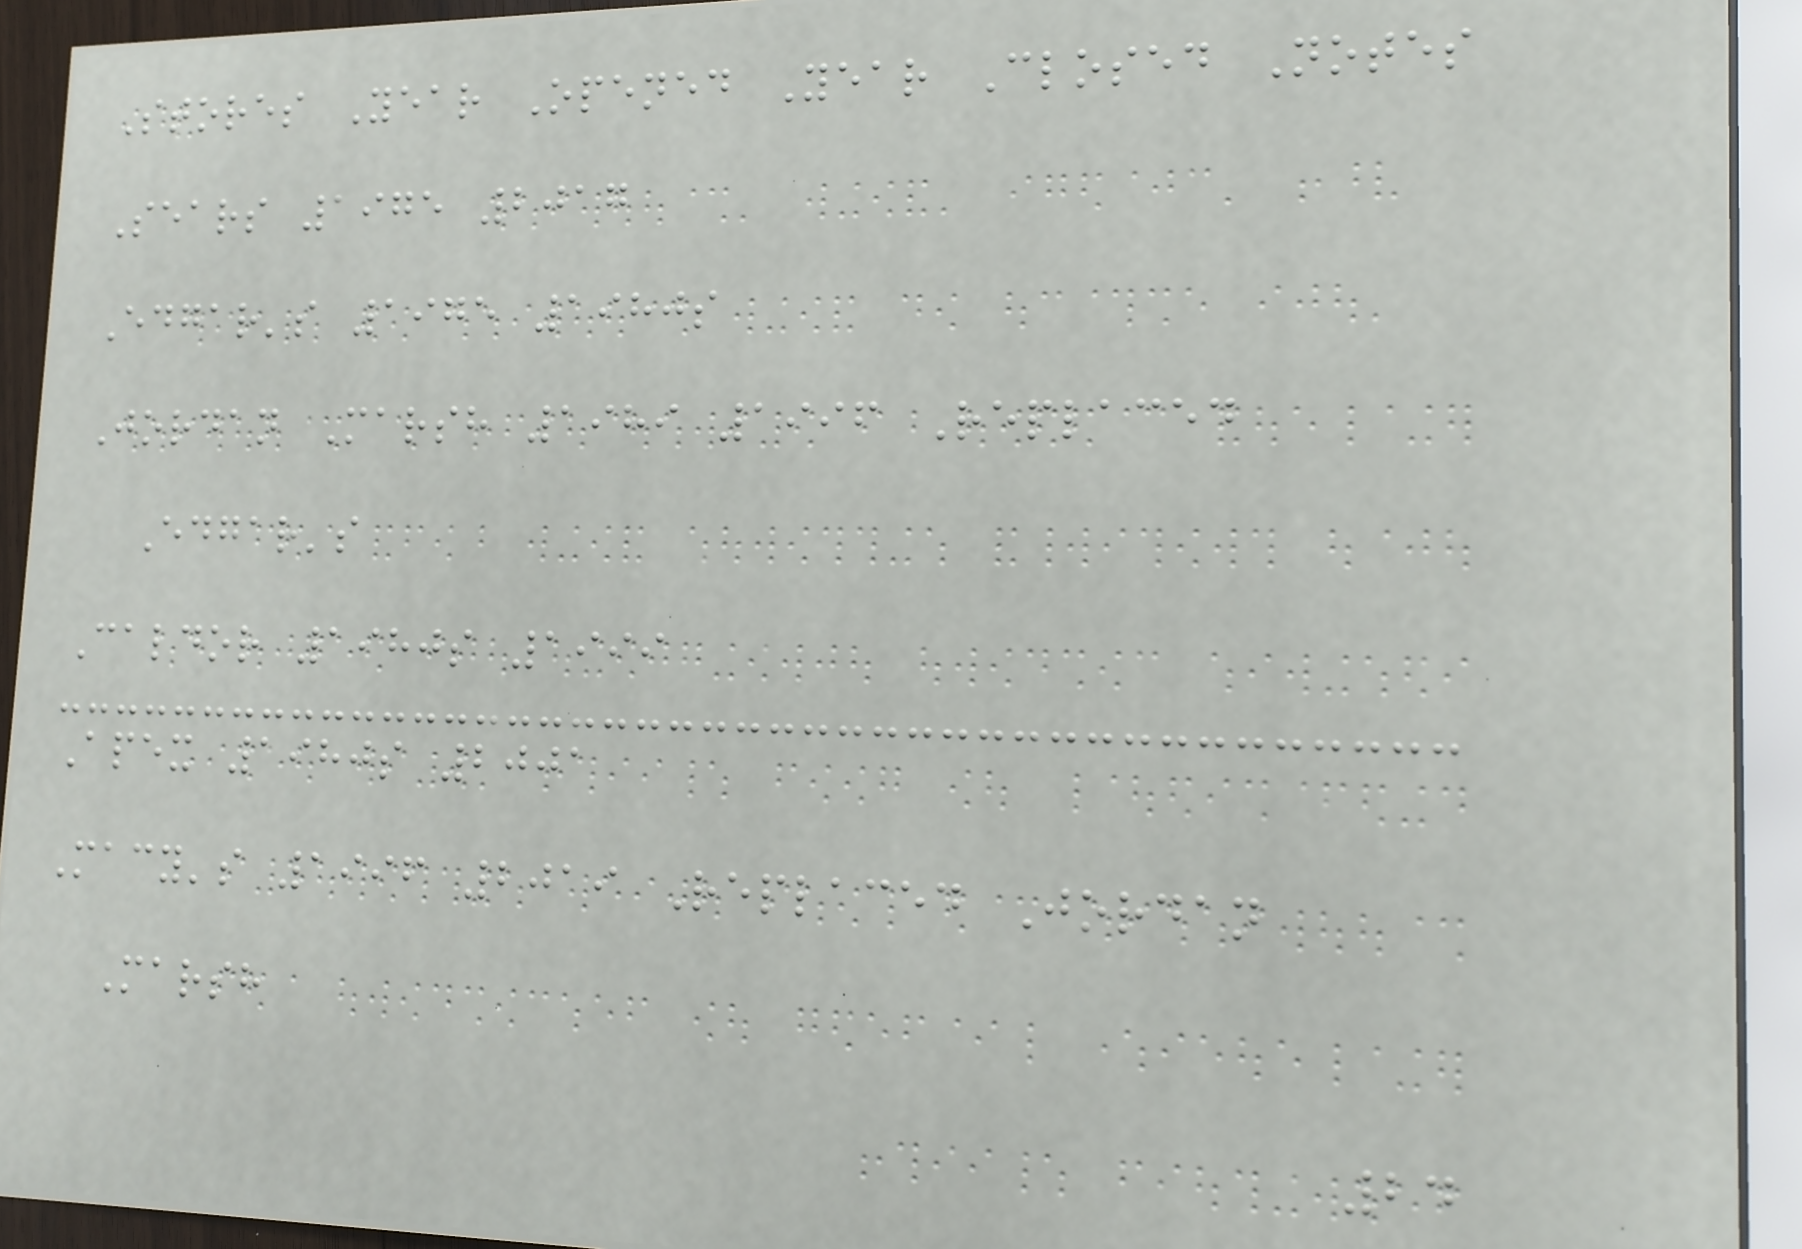Stores Year Opened Year Closed Notes
Sears 1975 2017
Edgar's 1975 1980s
Jordan Marsh 1989 1996 Replaced
Edgar's
Caldor 1980s 1999
Apex 1980s 2001
Macy's 1996 2019 Replaced Jordan
Marsh
24
